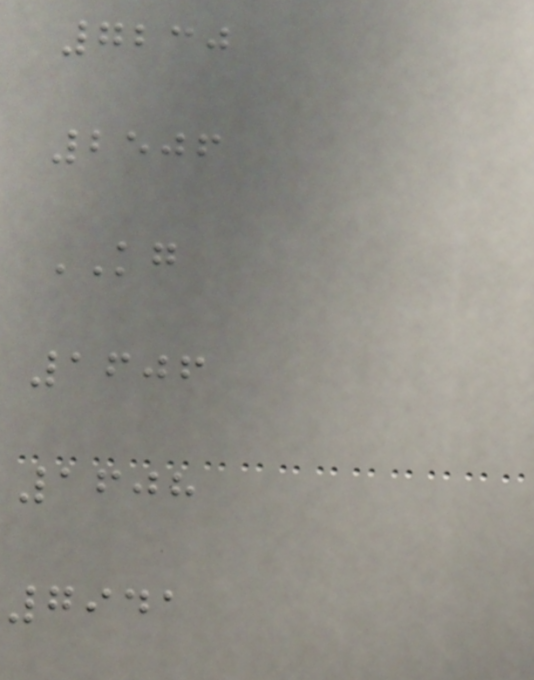7230
2506
KG
1606
1608
7941
